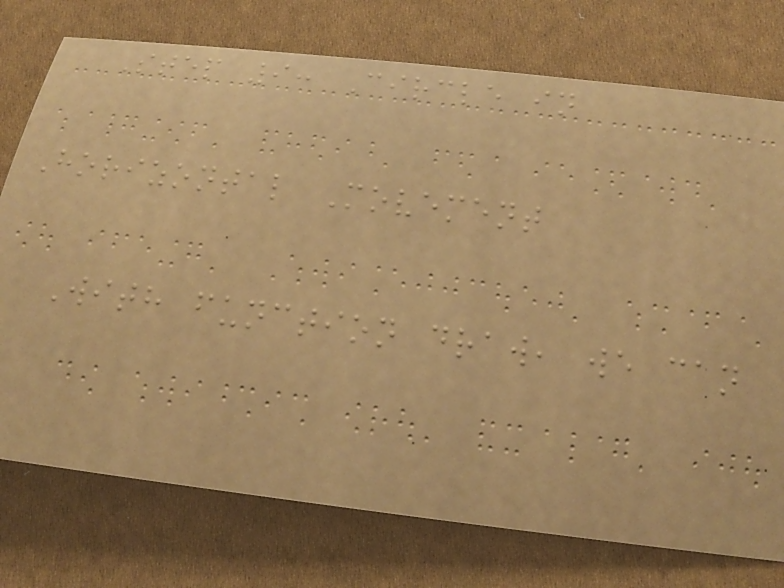Step 9: Circle in
Horizontal Movement
With function draw, we can
